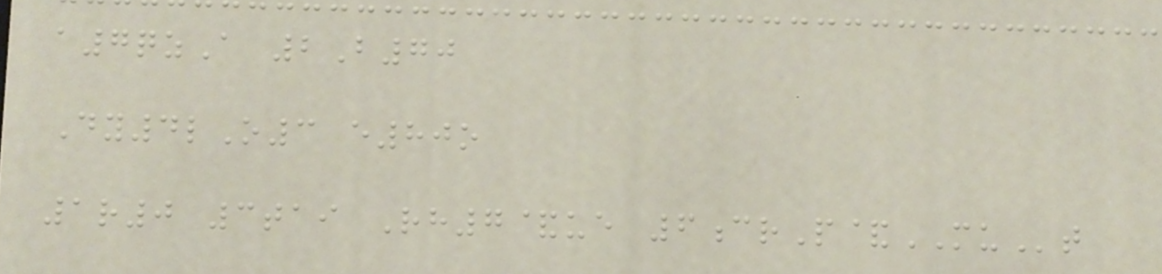a7qzA 2B70
Dy4lO3 e80o
1r0 3tai Rh7&ue 6crP&MUt
